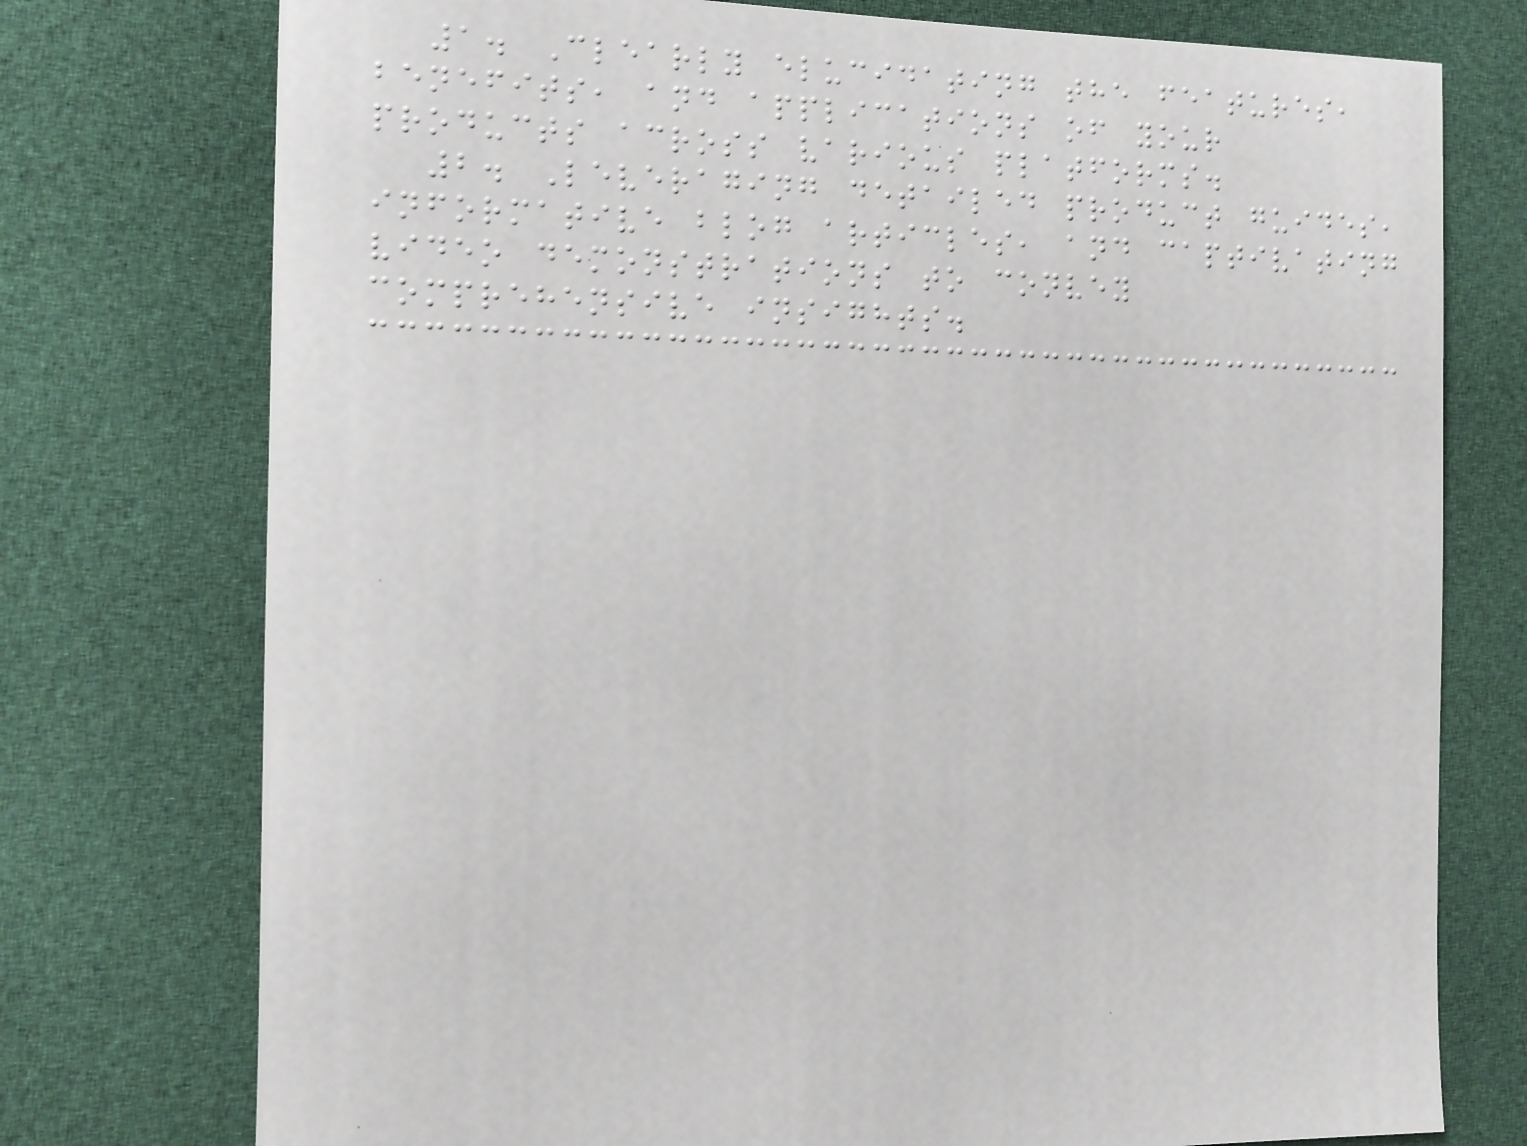1. Clearly elucidating the features,
benefits, and applications of your
products across various platforms.
2. Leveraging detailed product guides,
informative blog articles, and captivating
video demonstrations to convey
comprehensive insights.
